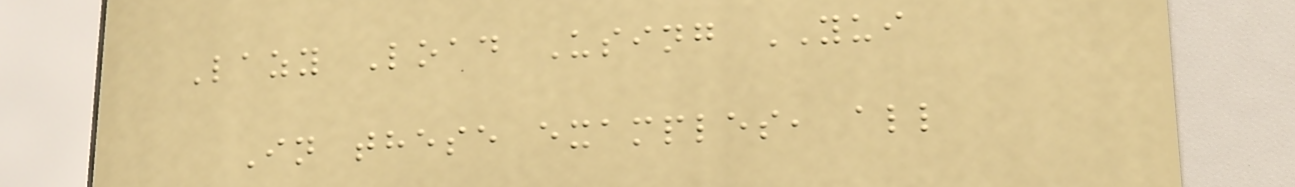Lazy Load Using YUI
In these examples, all
